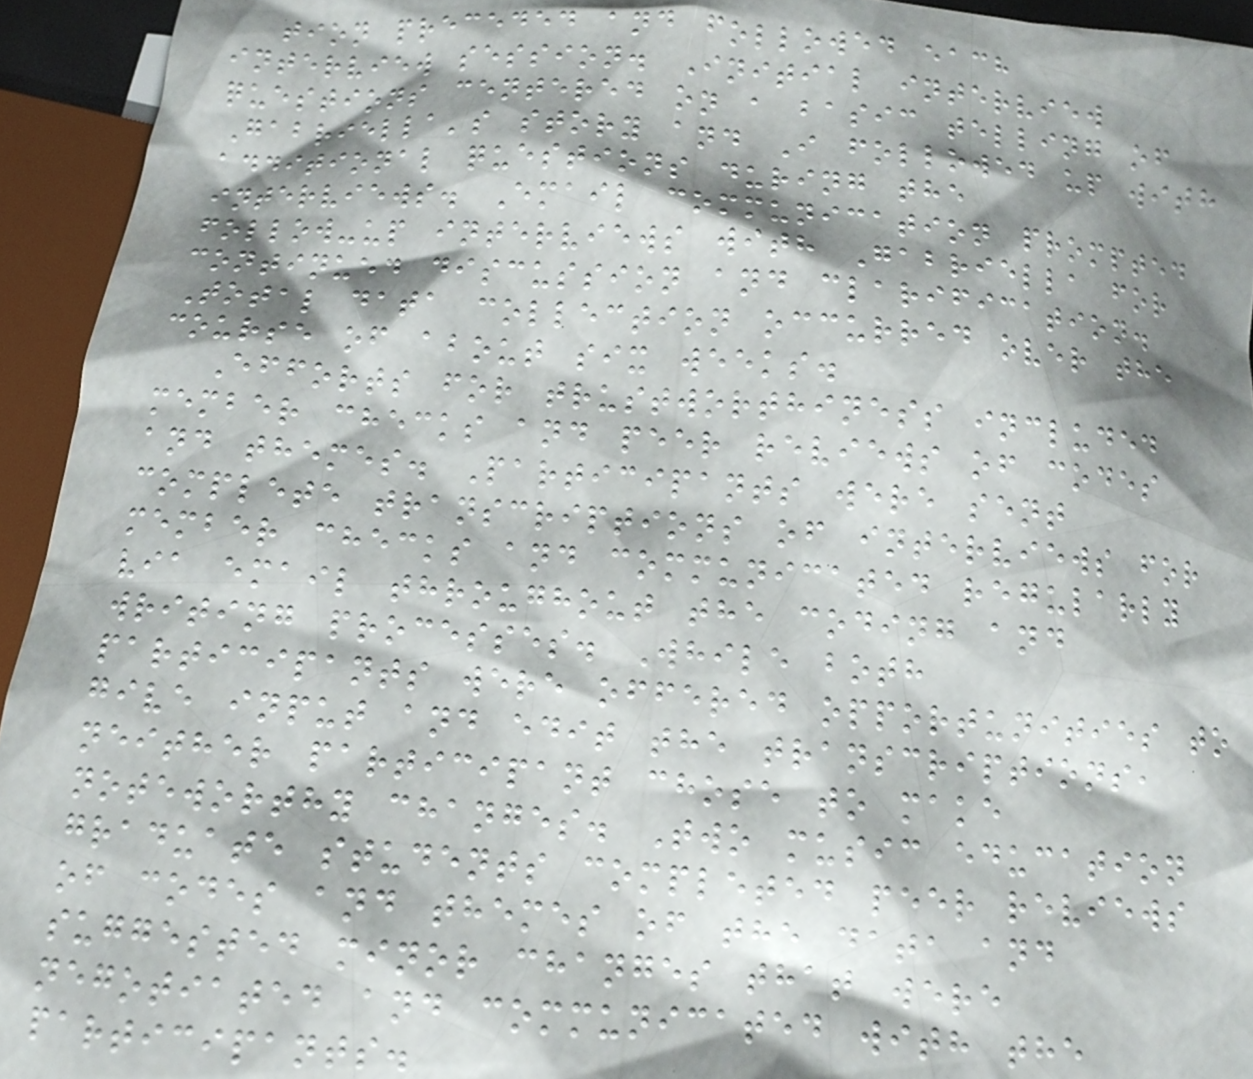tion preceded and followed each
interview session. Initial interview
questions centered on a basic telling of
Gabriella's story and I followed up with
additional questions during the
interviews. Email communication prompted
follow-up interviews with Gabriella for
continued discussion and clarification.
Total data collection occurred over the
course of about six weeks.
Efforts for trustworthiness included
member checks and peer reviews of codes
and themes. Participants were sent
complete transcriptions of interviews for
member checks and communicated regularly
via email throughout the coding and
writing processes. While both
participants were offered opportunities to
give input and edit the transcriptions,
neither participant chose to make
noteworthy changes. Two music education
graduate students completed peer reviews
of codes and themes of the data and
suggested minor changes that were
negotiated and communicated with the
participants.
